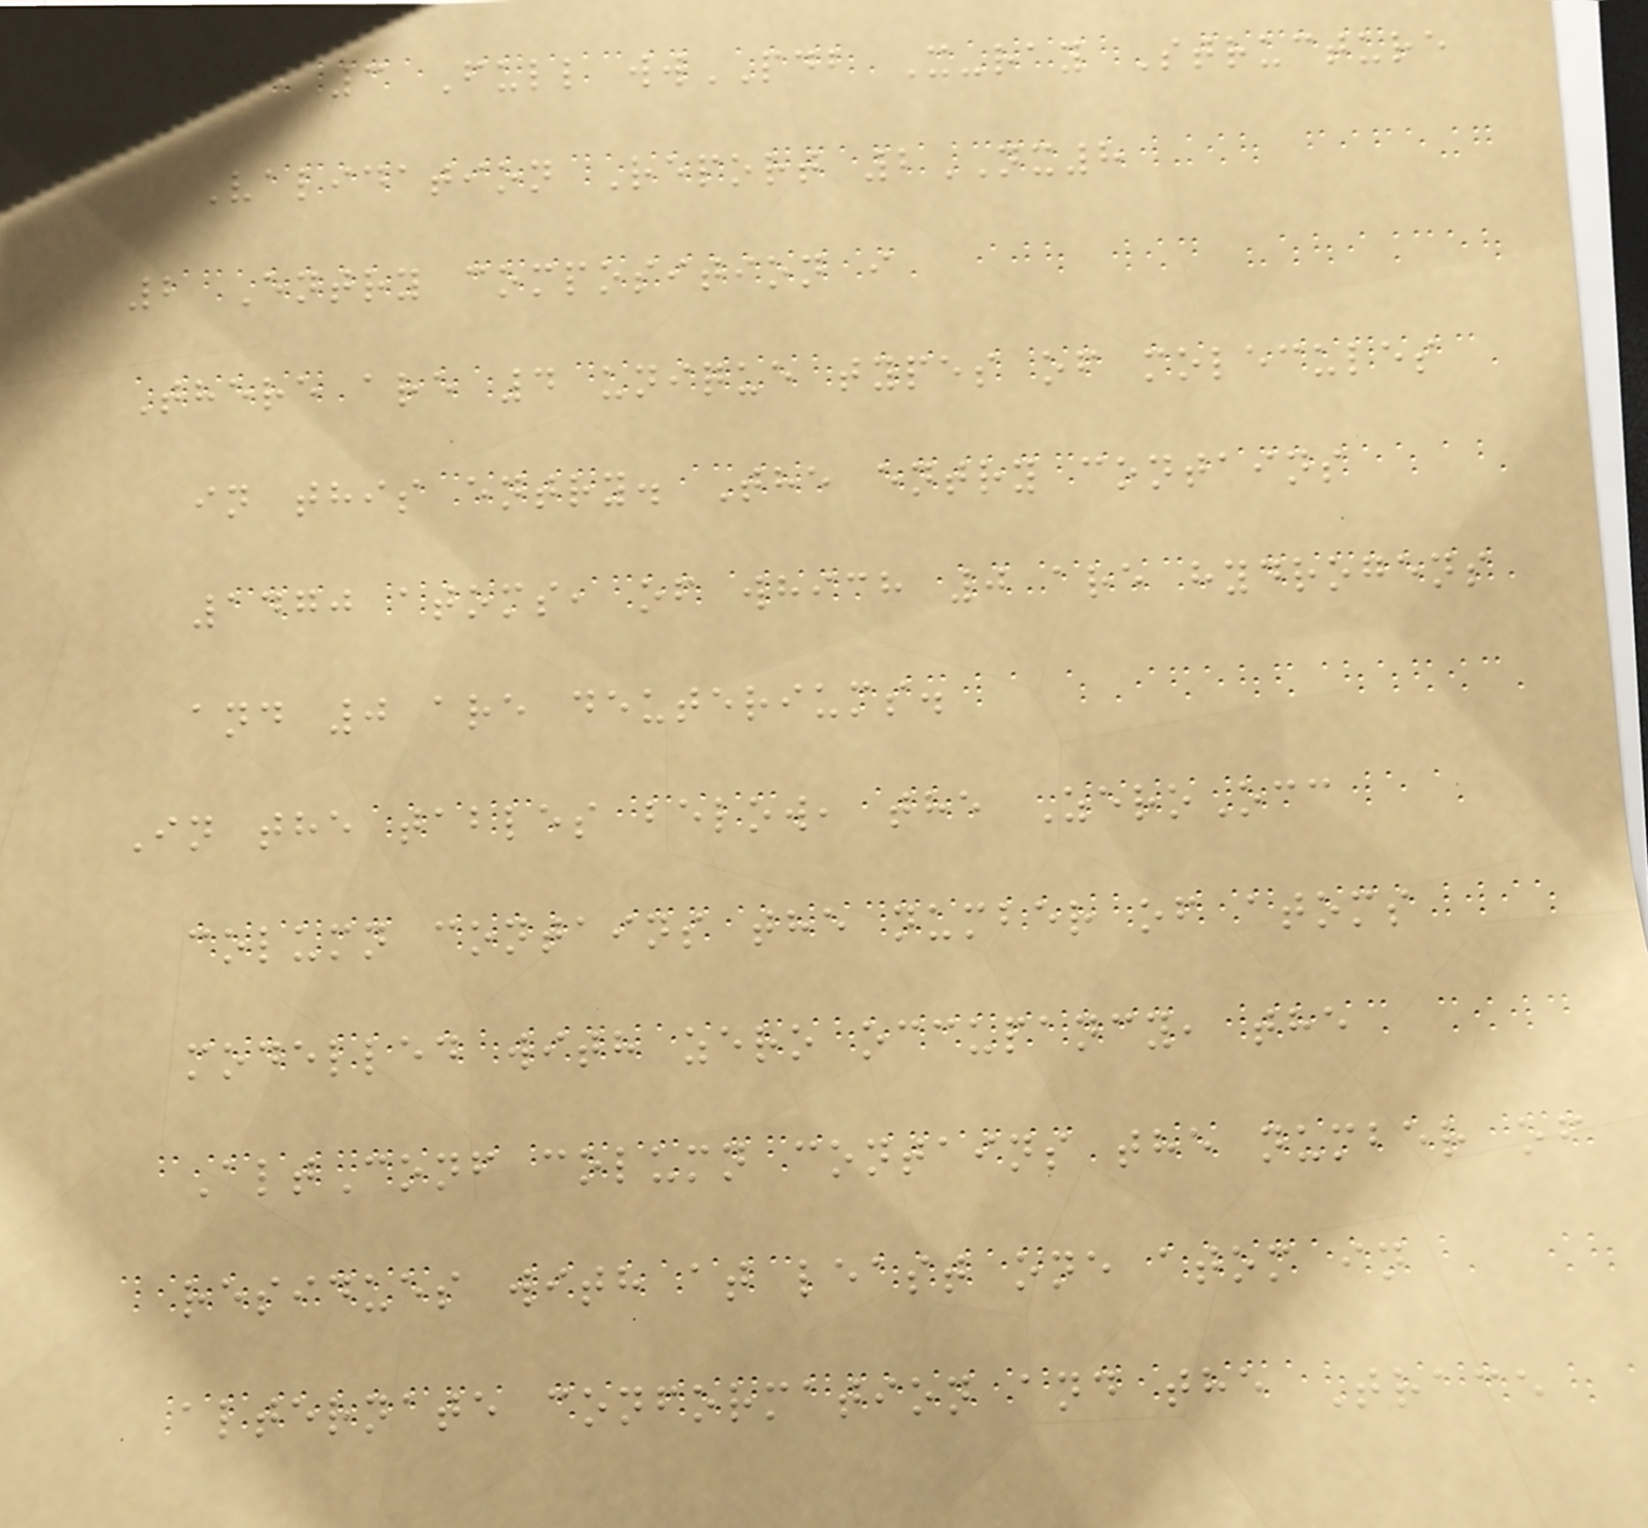Page 3 Full wwPDB X-ray Structure
Validation Report 2NX8
2 Entry composition i
There are 4 unique types of molecules
in this entry. The entry contains
1470 atoms, of which 0 are hydrogens
and 0 are deuteriums.
In the tables below, the ZeroOcc
column contains the number of atoms
modelled with zero occupancy, the
AltConf column contains the number of
residues with at least one atom in
alternate conformation and the Trace
